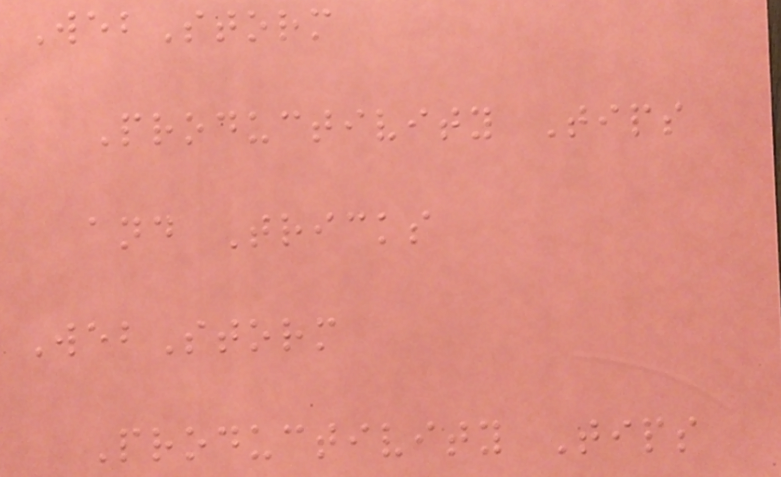WebStorm
Productivity Tips
and Tricks
WebStorm
Productivity Tips
